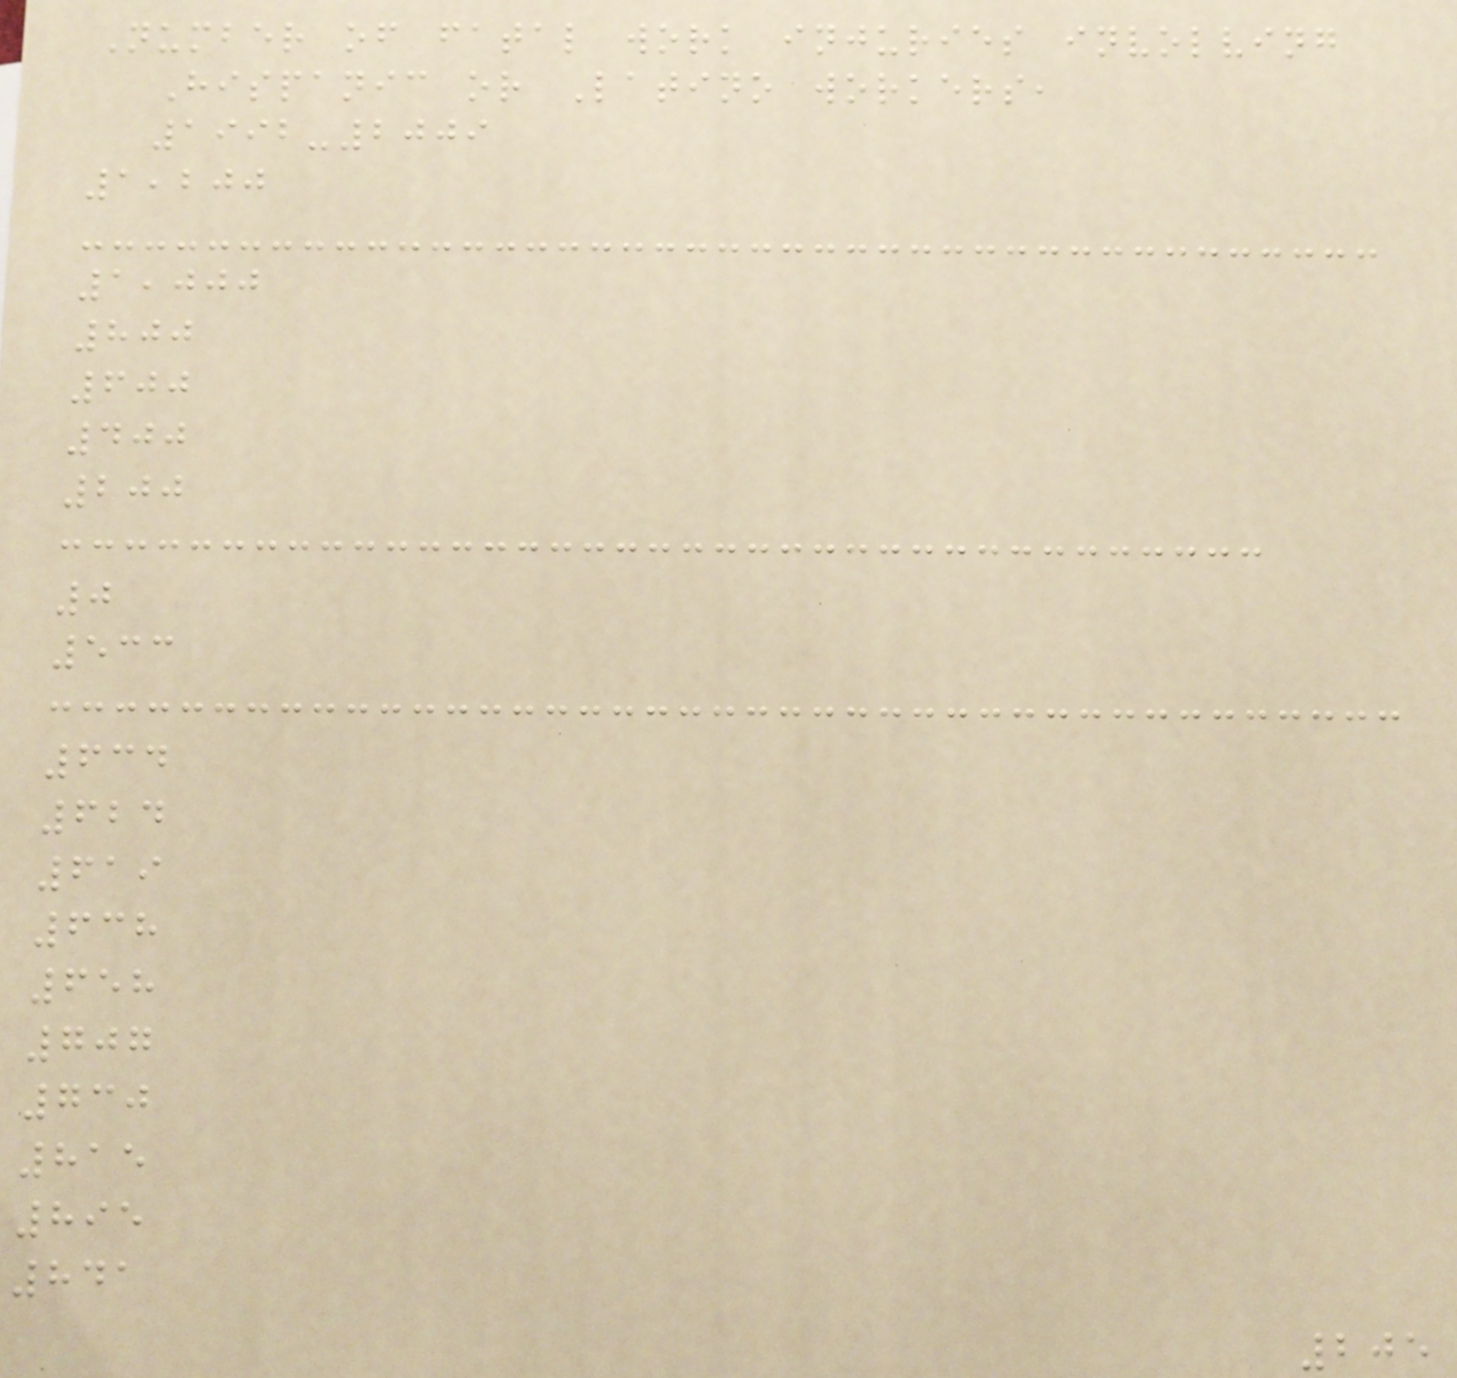Number of fatal work injuries involving
Hispanic or Latino workers,
1992-2009
1,200
1,000
800
600
400
200
0
533
634
624
619
638
658
707
730
815
895
841
205
